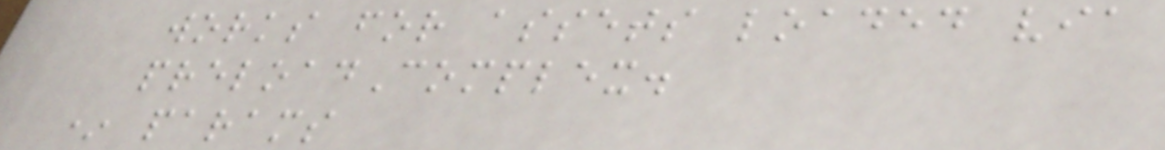works for assets loaded via
preloadComplex.
* params
